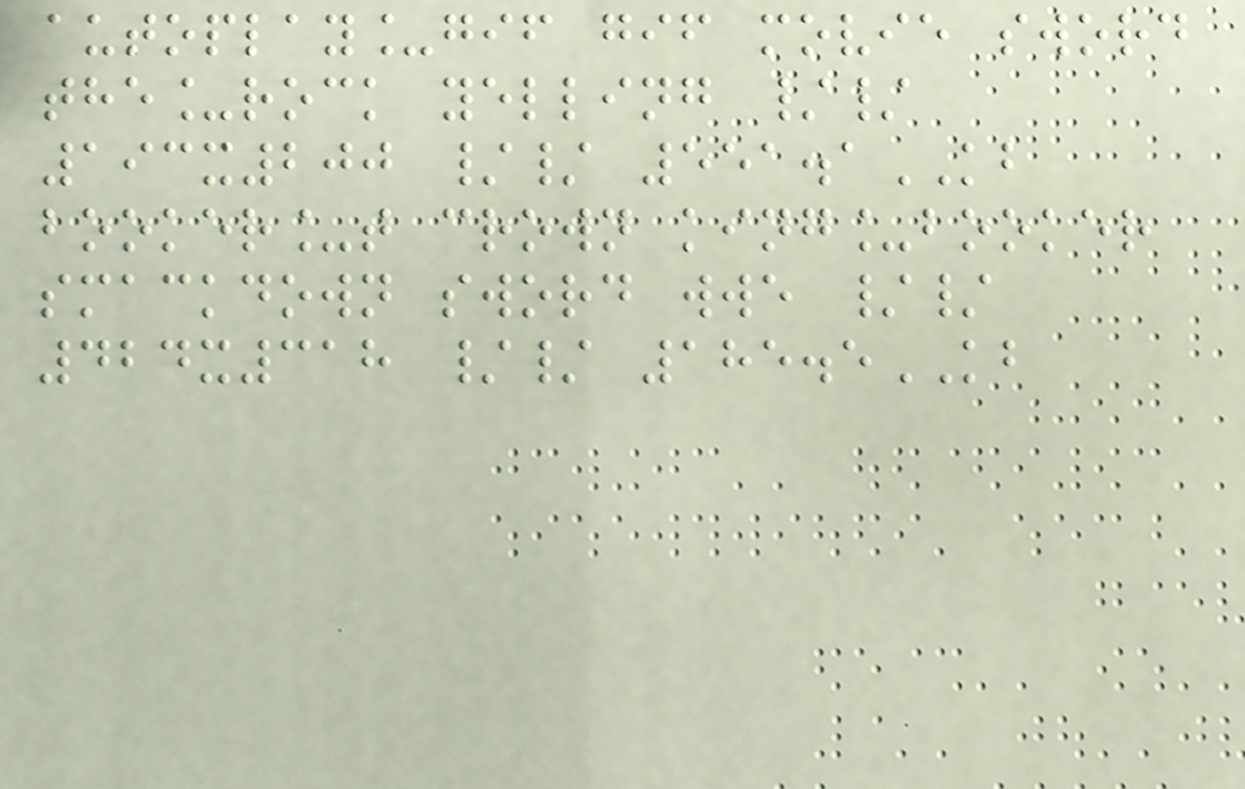autoplay_gif gif movie sword
the_rock yelling //
193x200 // 551.1KB
booker_t crown king_booker
smackdown sword wwe //
424x318 // 185.5KB
